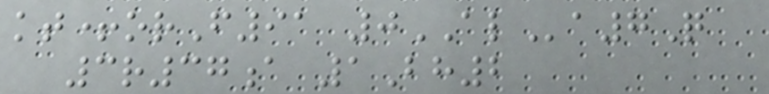kt+orF91 0ALa7Q
3r37a 1Bh2
